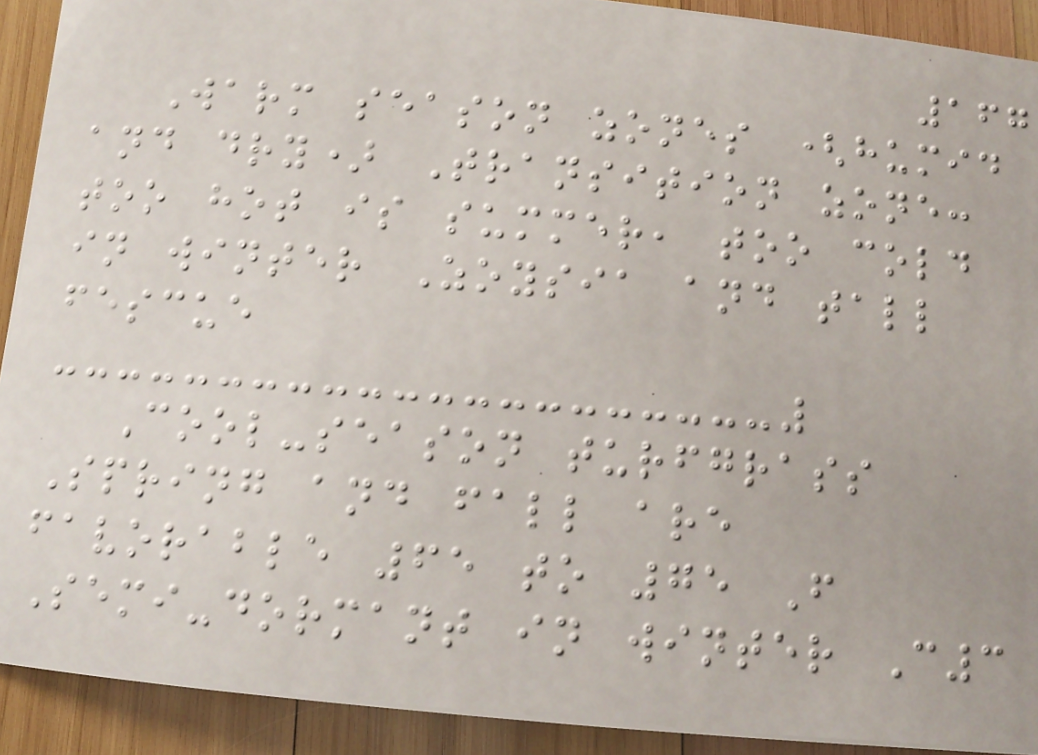167
Warm season zones (humid
and dry) Transition zone:
too hot is summer, too cold
in winter Zoysia and tall
fescue
Cool-season turfgrass
Spring and fall are
favorable 65 to 75 F
Semi-dormant in winter C3
